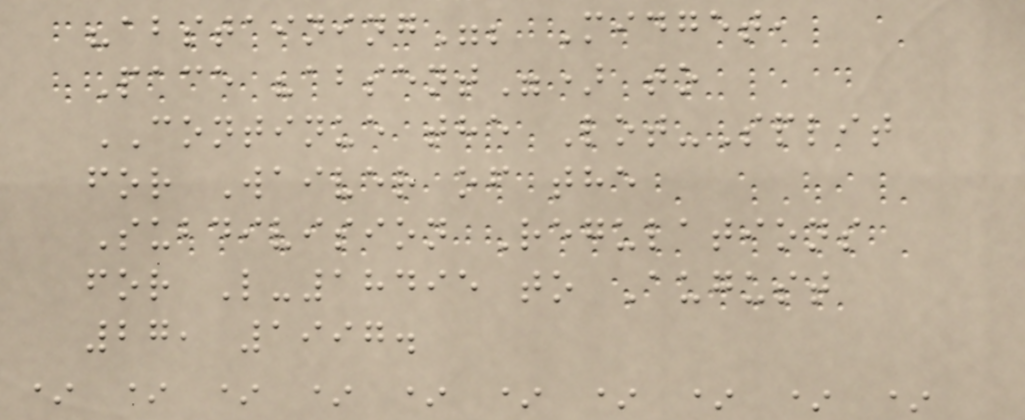"abstaining"; Midget,
Pace "absent") to
CONTINUE the Lot-Split
for Waiver of the
Subdivision Regulations
for L-18495 to August
27, 1997.
* * * * * * * * * *
